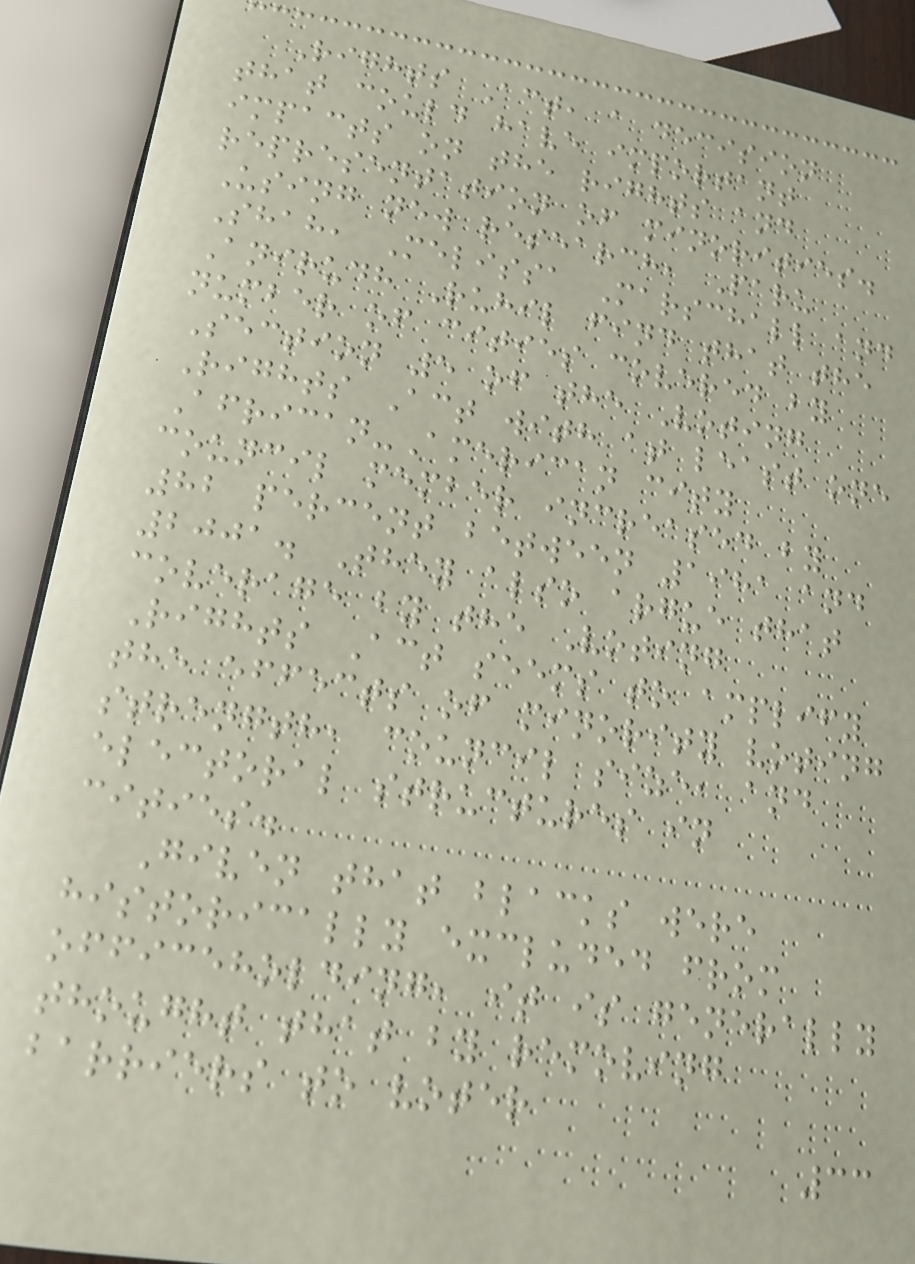Rights Act, a decision
that could have important
impacts on the rights and
representation of minorities.
Using new research, Paru
Shah, Melissa Marschall and
Anirudh Ruhil find that the
number of cities covered by
Section 5 of the Voting
Rights Act with at least one
African-American city
council member increased by
82 percent between 1981 and
2001. They also argue that
coverage by the Voting
Rights Act seems to amplify
the effects of minority voting
strength, council size, and
electoral structures in
cities.
Given that blacks were
historically excluded from
officeholding, it is generally
thought that by removing
barriers to voter
33
